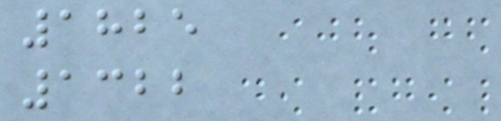1825
1322
